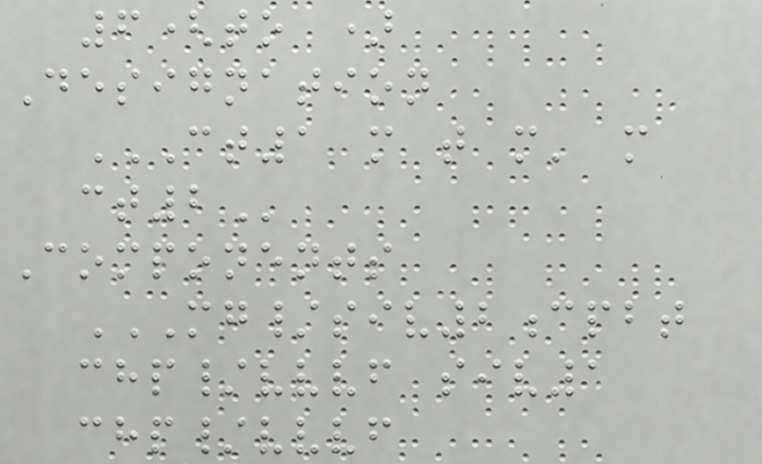6(to )
Designation
CT1 M T M' M
CT2
Components
MG/SIV2CPBT
CHP/VVVF SIV1
CHP/VVVF
